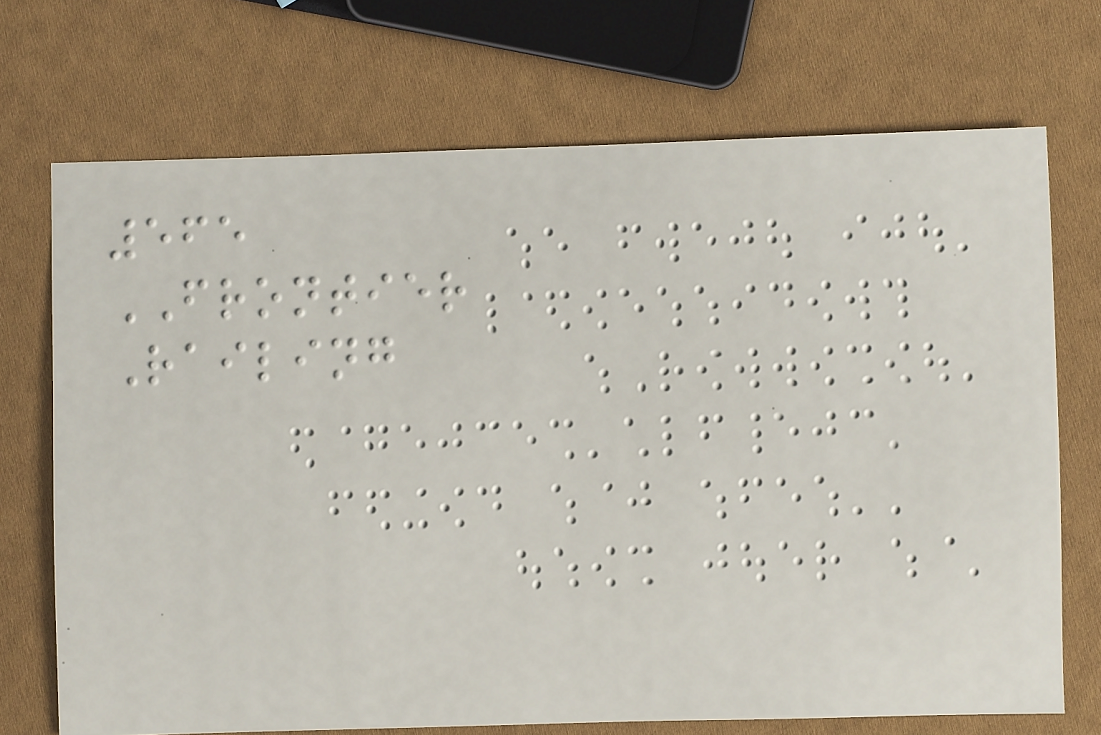565
FRONTIER
Railing
